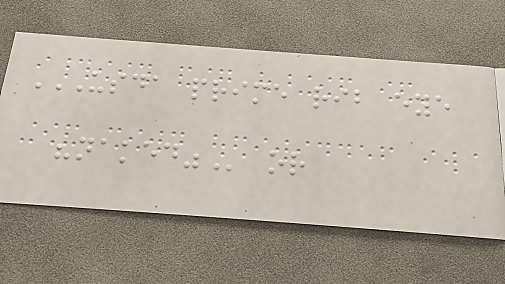USDA PRIME RIB EYE
"NAKED" or
